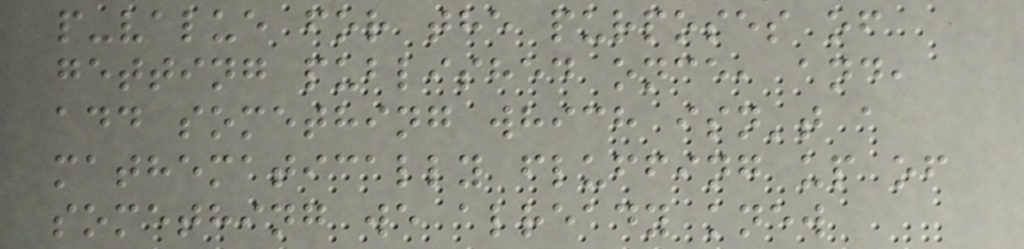p-value for the purposes of
getting published once, and,
add something which isn't a
mathematically fluffing up of
something we already knew
